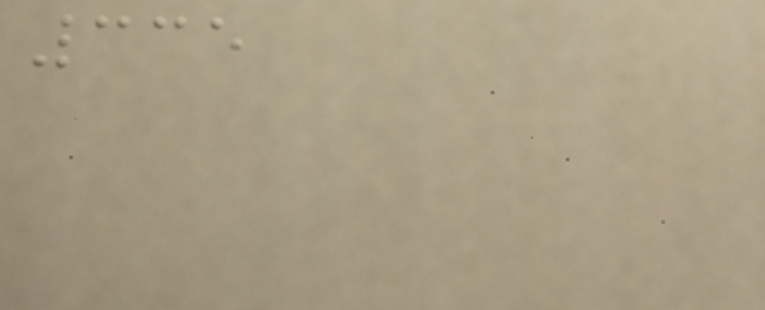335
